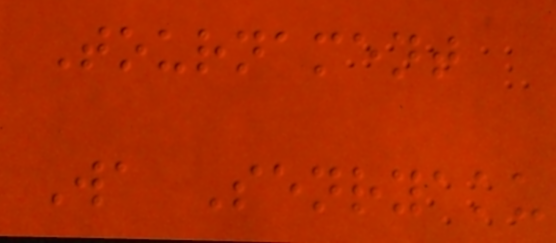Tournament
Wa Senryaku
